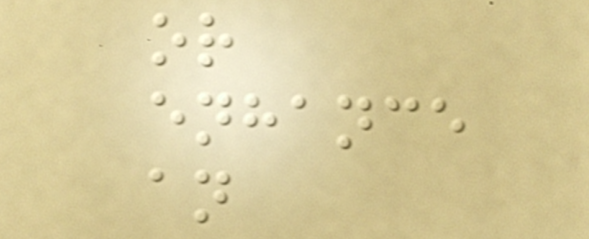or
enhance
an
